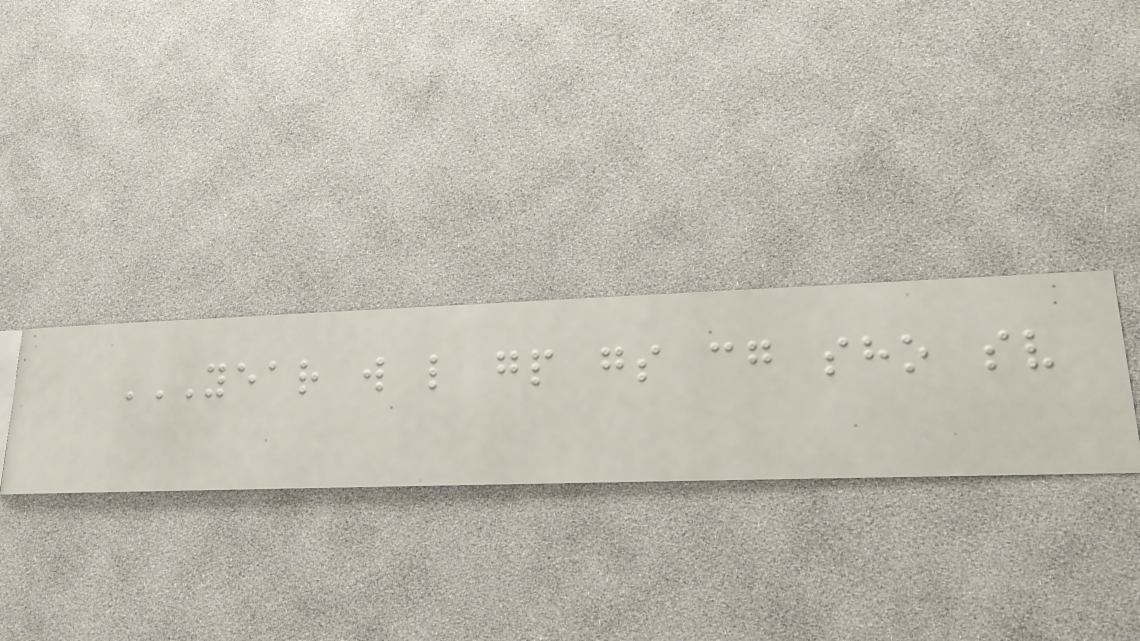YEAR W L GP GS CG SHO SV
